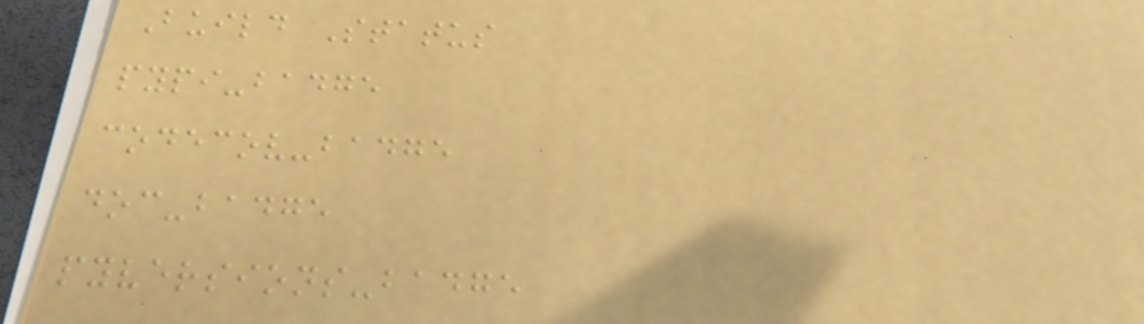Build Status
pypi-badge
codecov-badge
doc-badge
pyversions-badge
